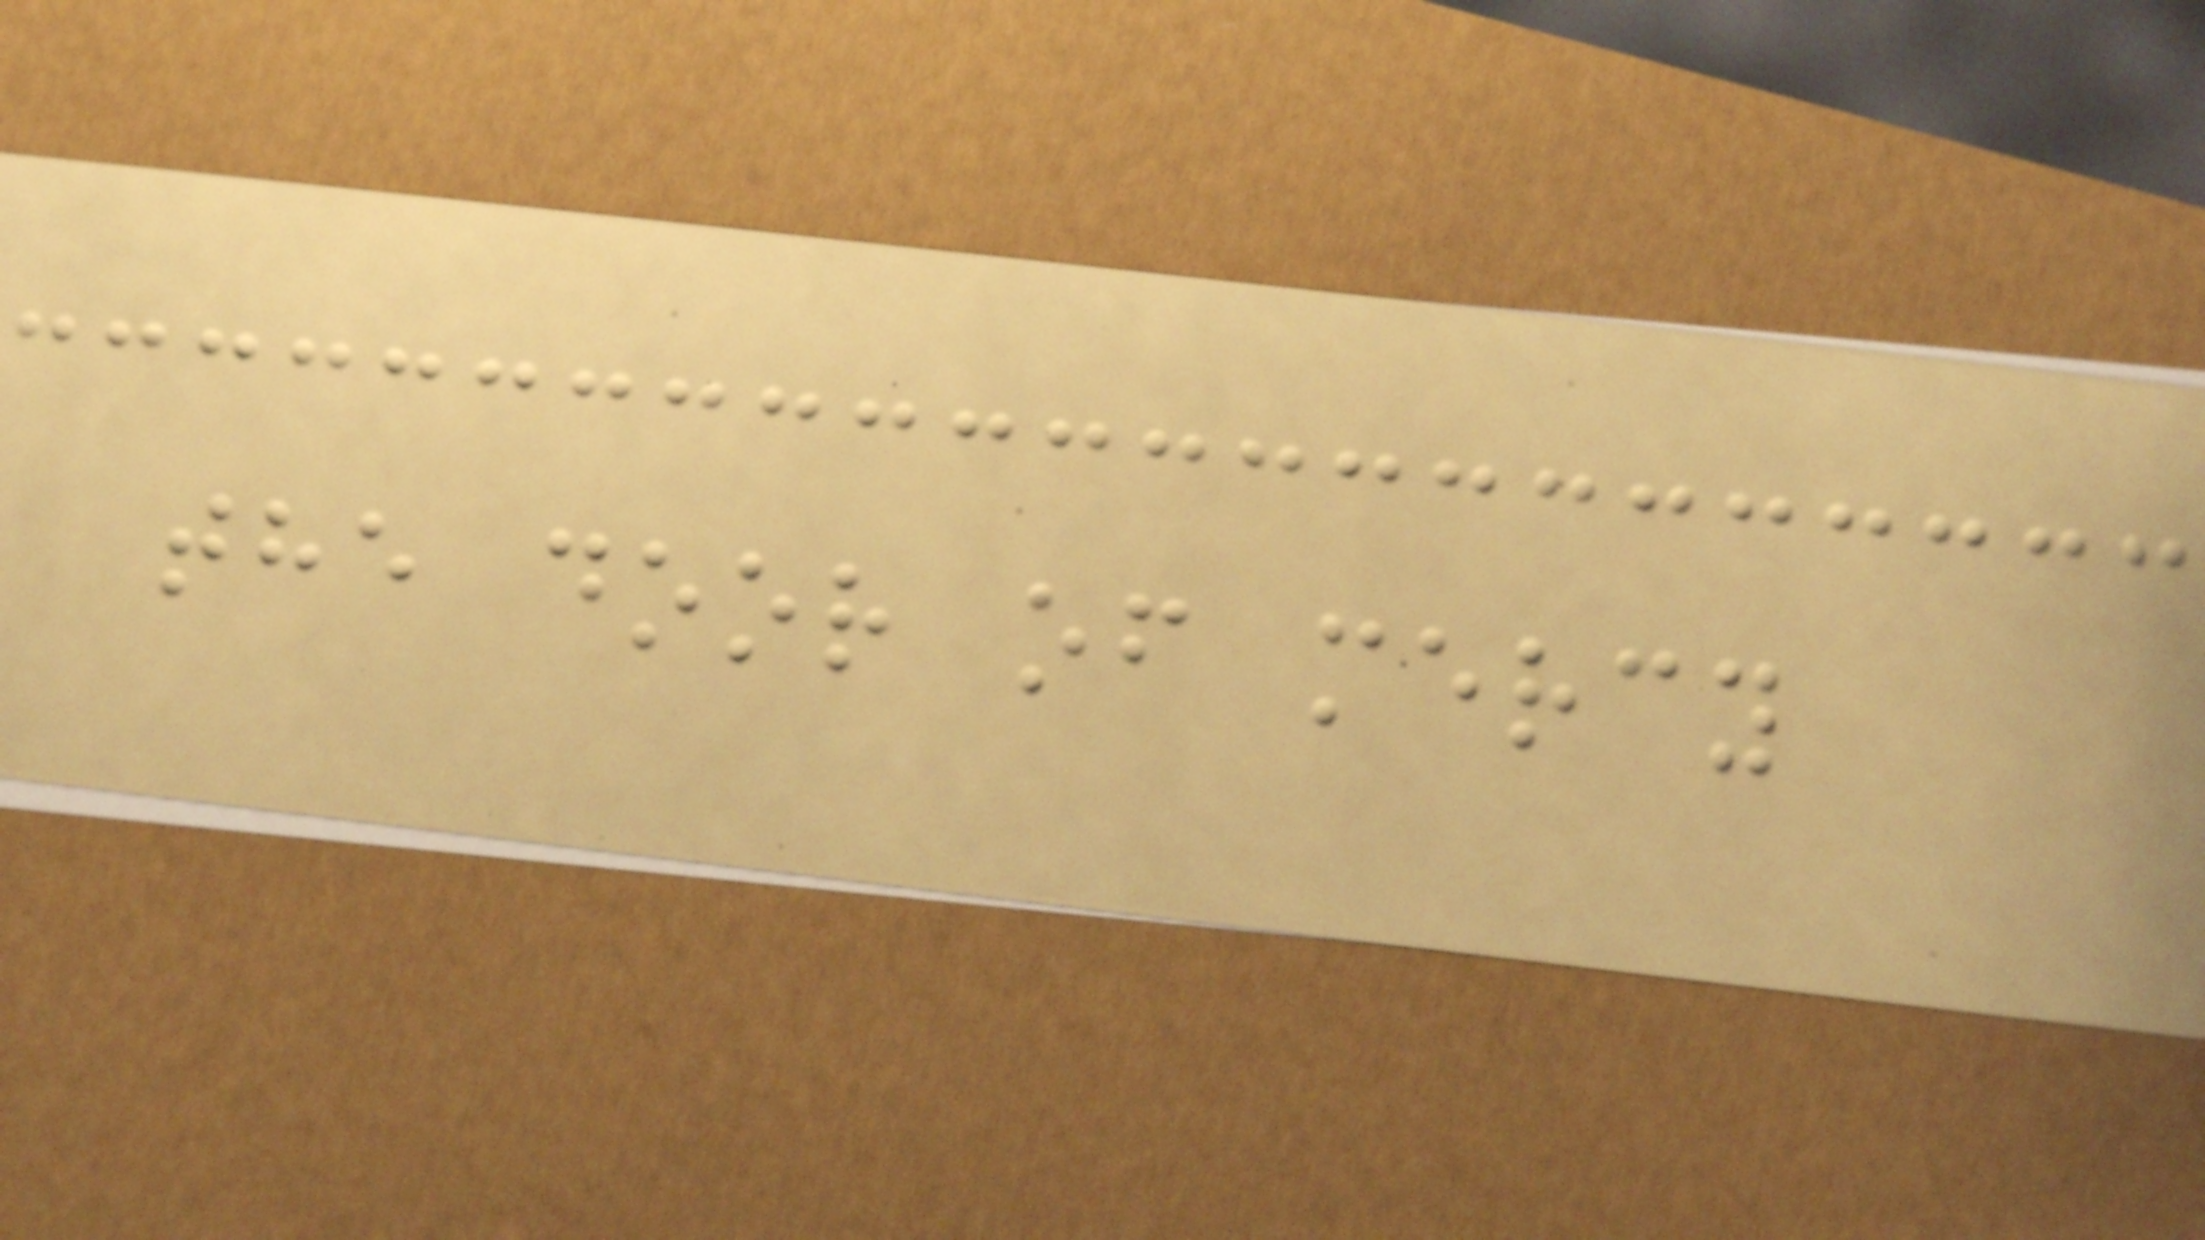the door of mercy
